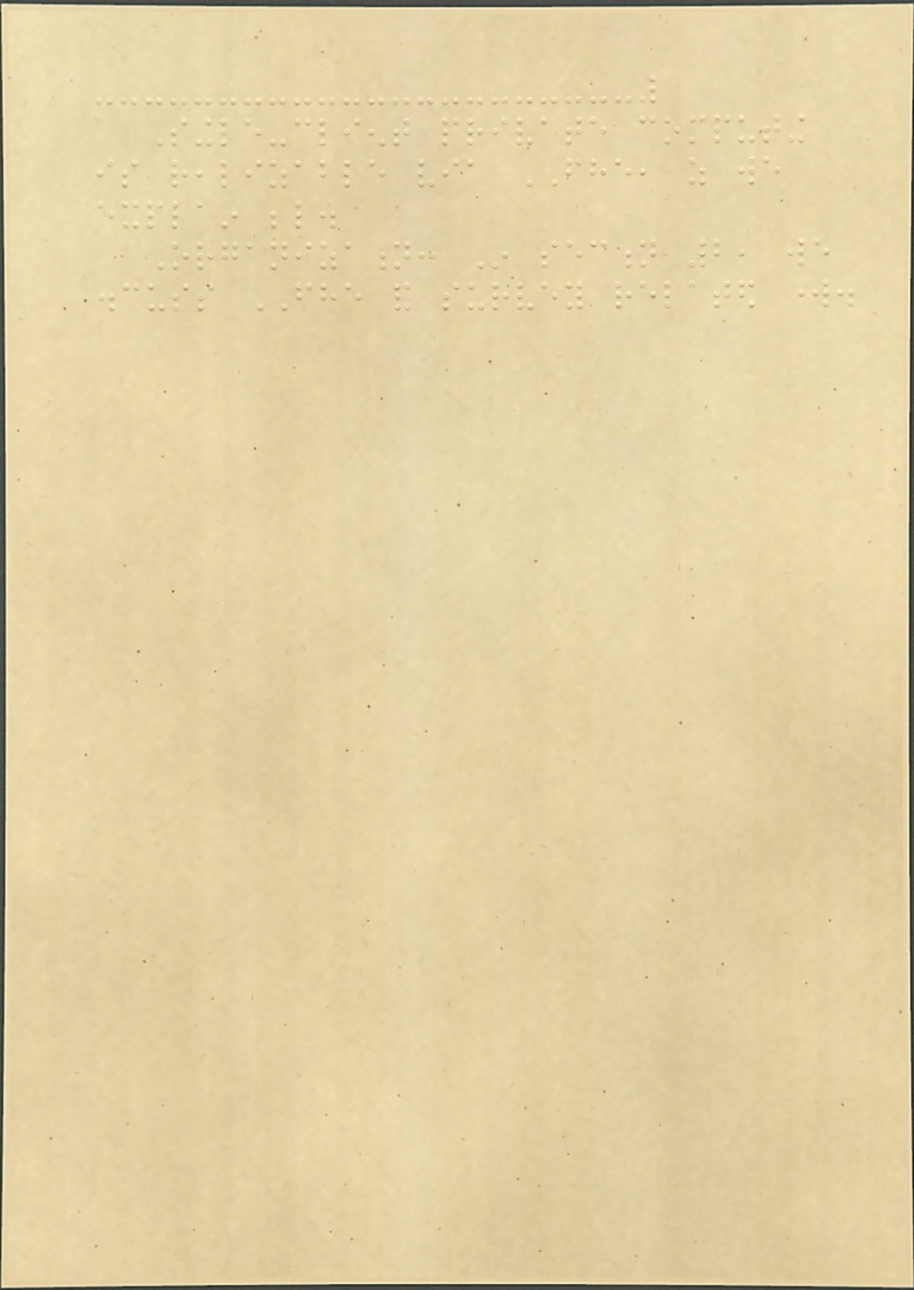Single-client private computing
is realizable via FHE, as we
explain below.
Organization: In section 2, we
discuss FHE and survey related work.
